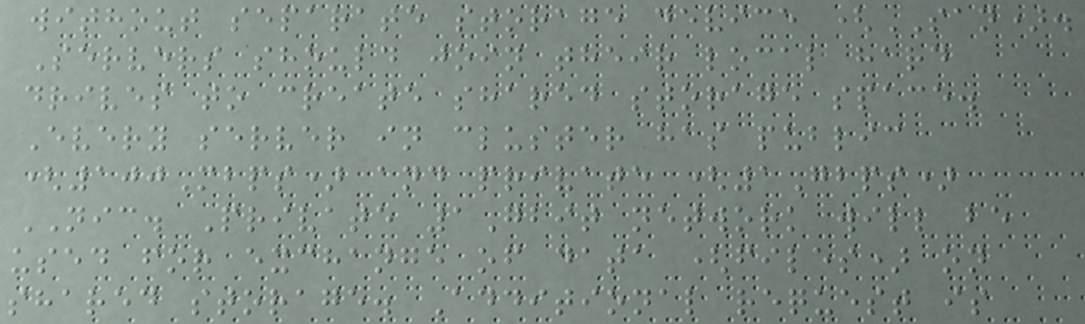without separate storage device (SAN).
Servers should join their local hard
drives to create shared storage space.
Every server in cluster has public
(100Mbps) and private (1Gbps)
NIC. Private 1Gbit network will be
used for exchange of data (files) on
shared storage. Additional request is
